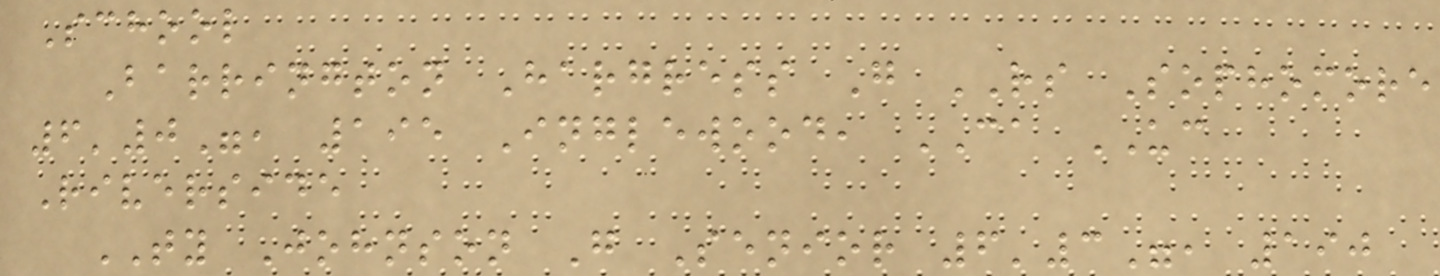School
Barrington Hargress G RS Sophomore
6'0", 195 Inglewood, CA UC
Riverside
TY Johnson G Senior 6'3", 190
